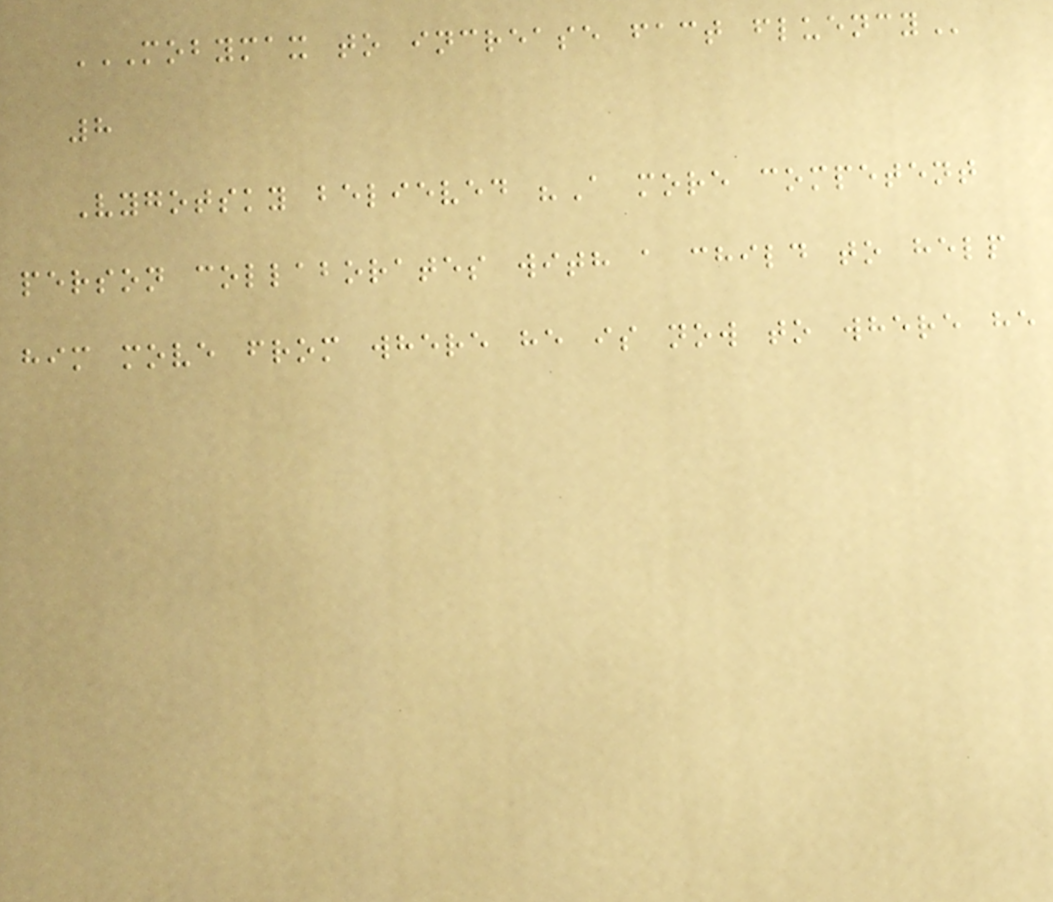MOBYMAX TO INCREASE FACT FLUENCY
8
Vygotsky believed "A more competent
person collaborates with a child to help
him move from where he is now to where he
